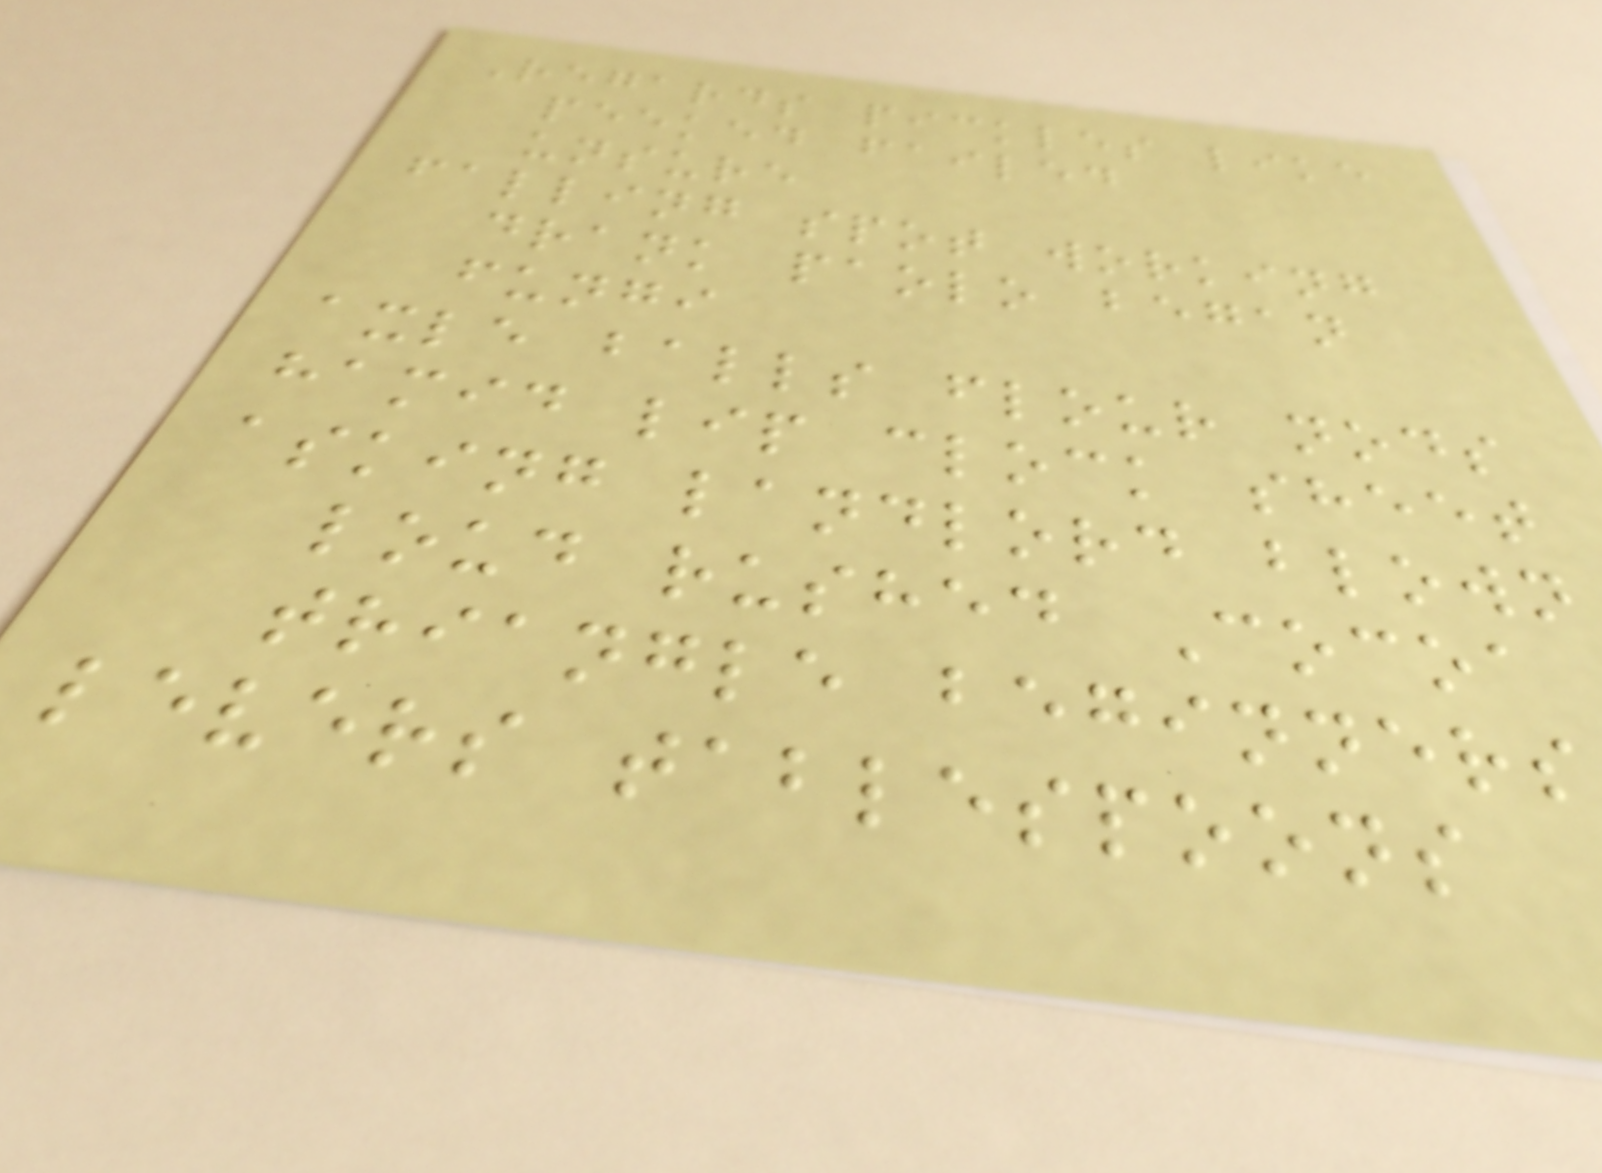Regards pickles like
peeked failed
unsure
falling spot working
drank paolo began
fungi
axle balls flour nods
hamid lip clock sheet
asking landlord blown
loud rushed Cocoa
triangle beginners
levers tablespoons
